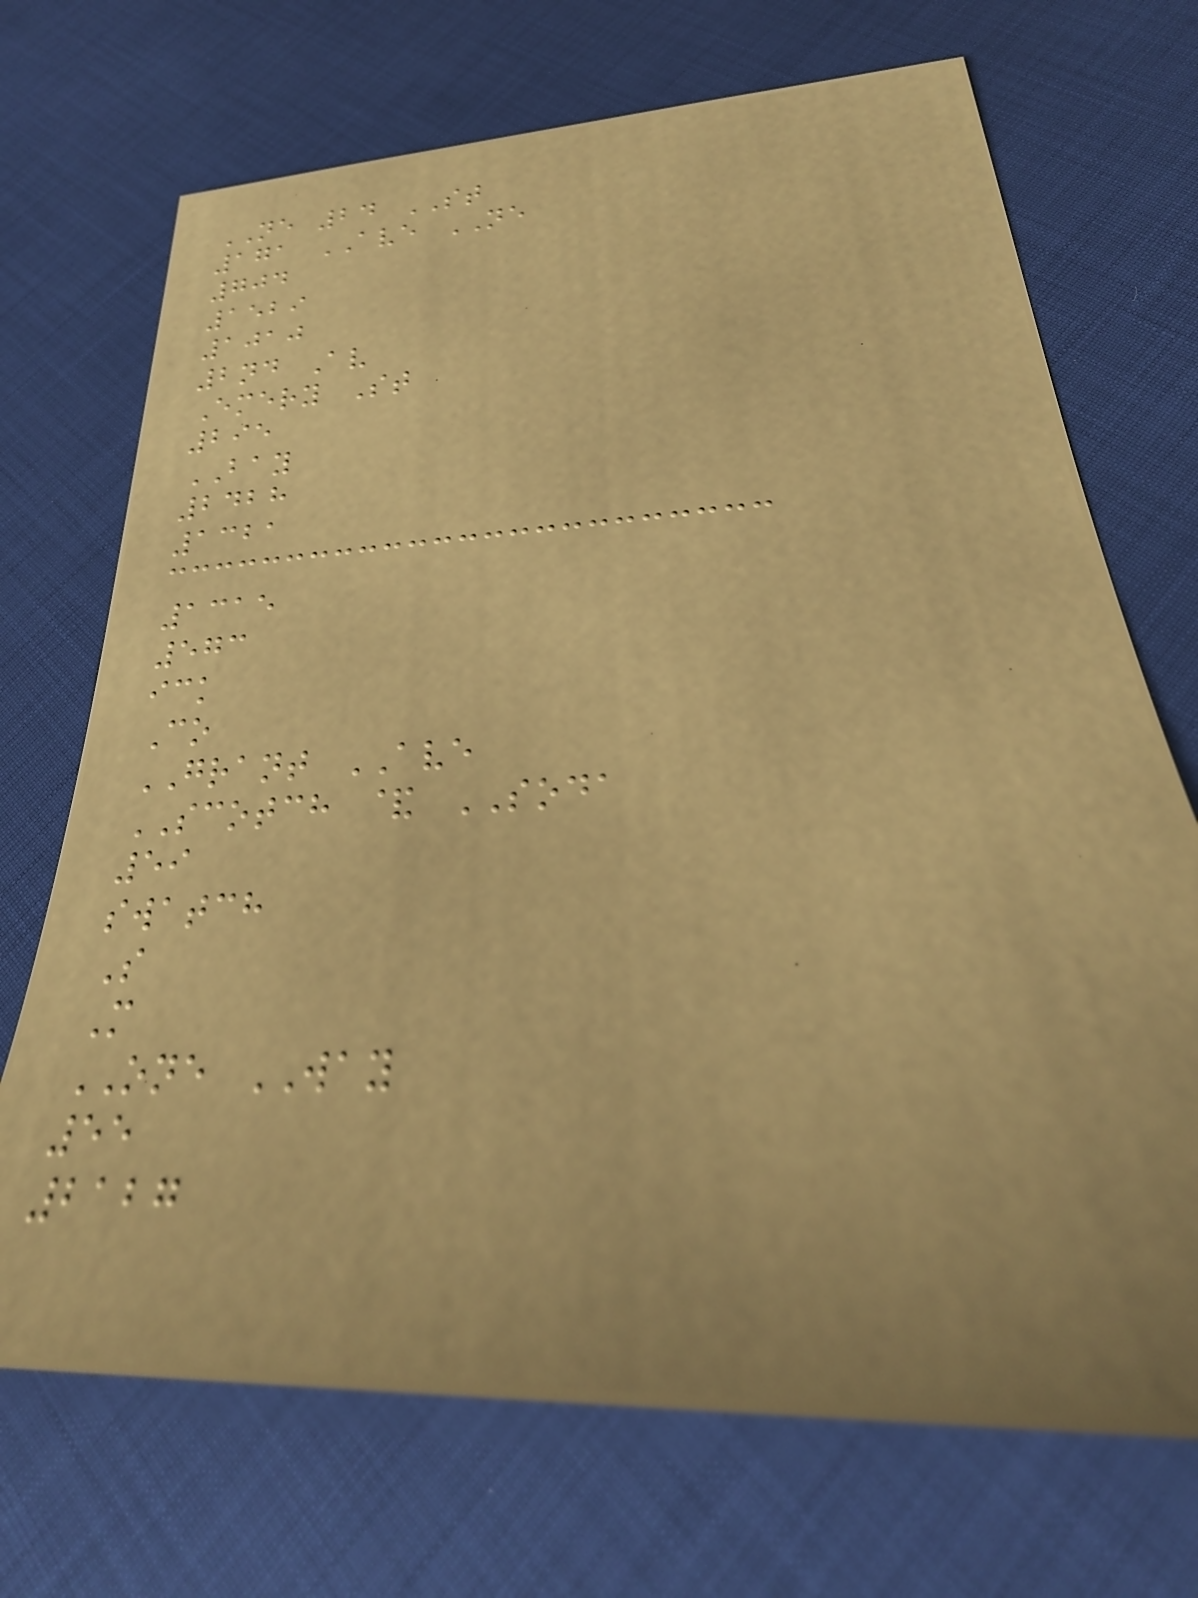NE 24 ST
171 AVE NE
704
1529
1010
2nd Av
Emery St
295
BAY
2428
1321
1315
573
ick
Co
GRANT AVE
SCOTCH & SODA
59
swatch
S
M
ONE WAY
55
2127
